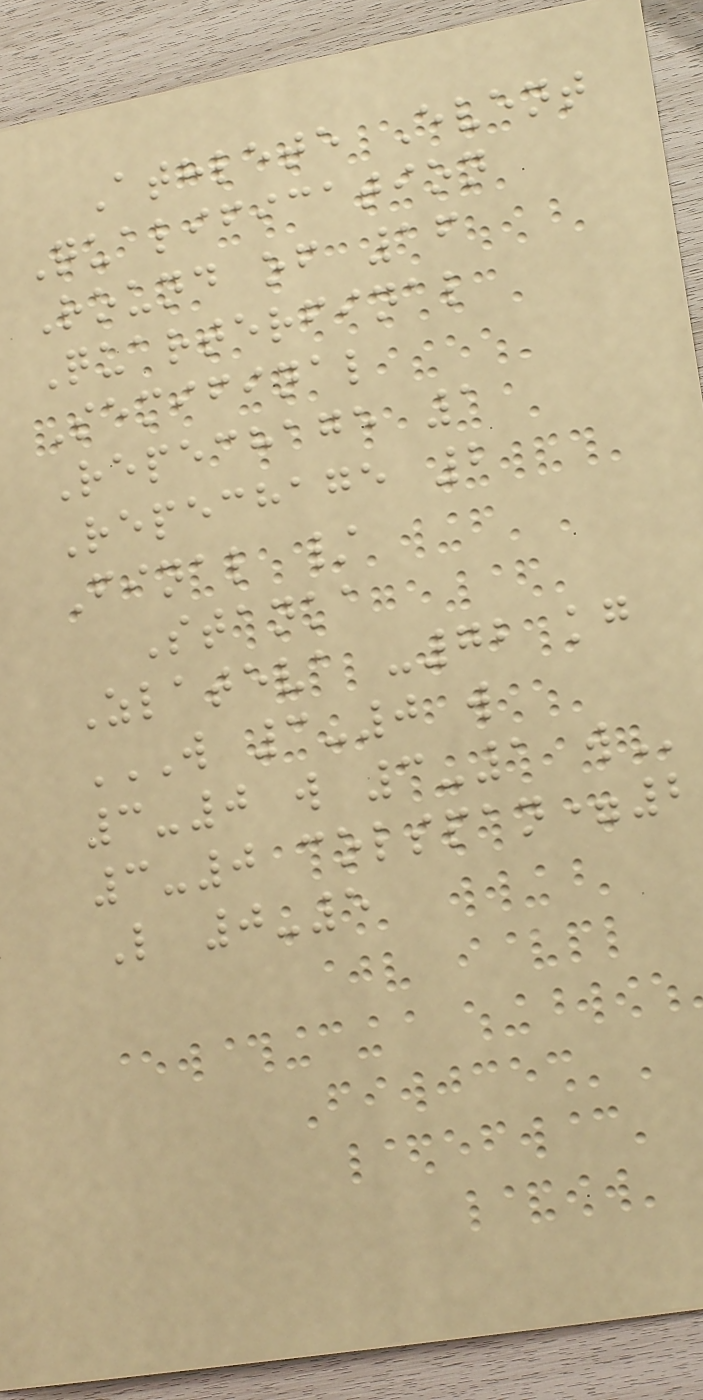Athlete Event
Qualification
Round of 16
Quarterfinal
Semifinal
Repechage 1
Repechage 2
Final /
Stanka
Zlateva -72 kg
W 3-0 W
3-0 W 3-1 W
3-0 colspan=2
L 0-5
